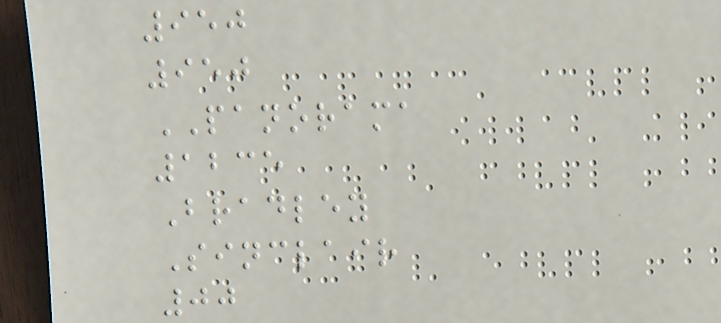950
950
PANORAMA
1235
Bradley
Sinclair
00
